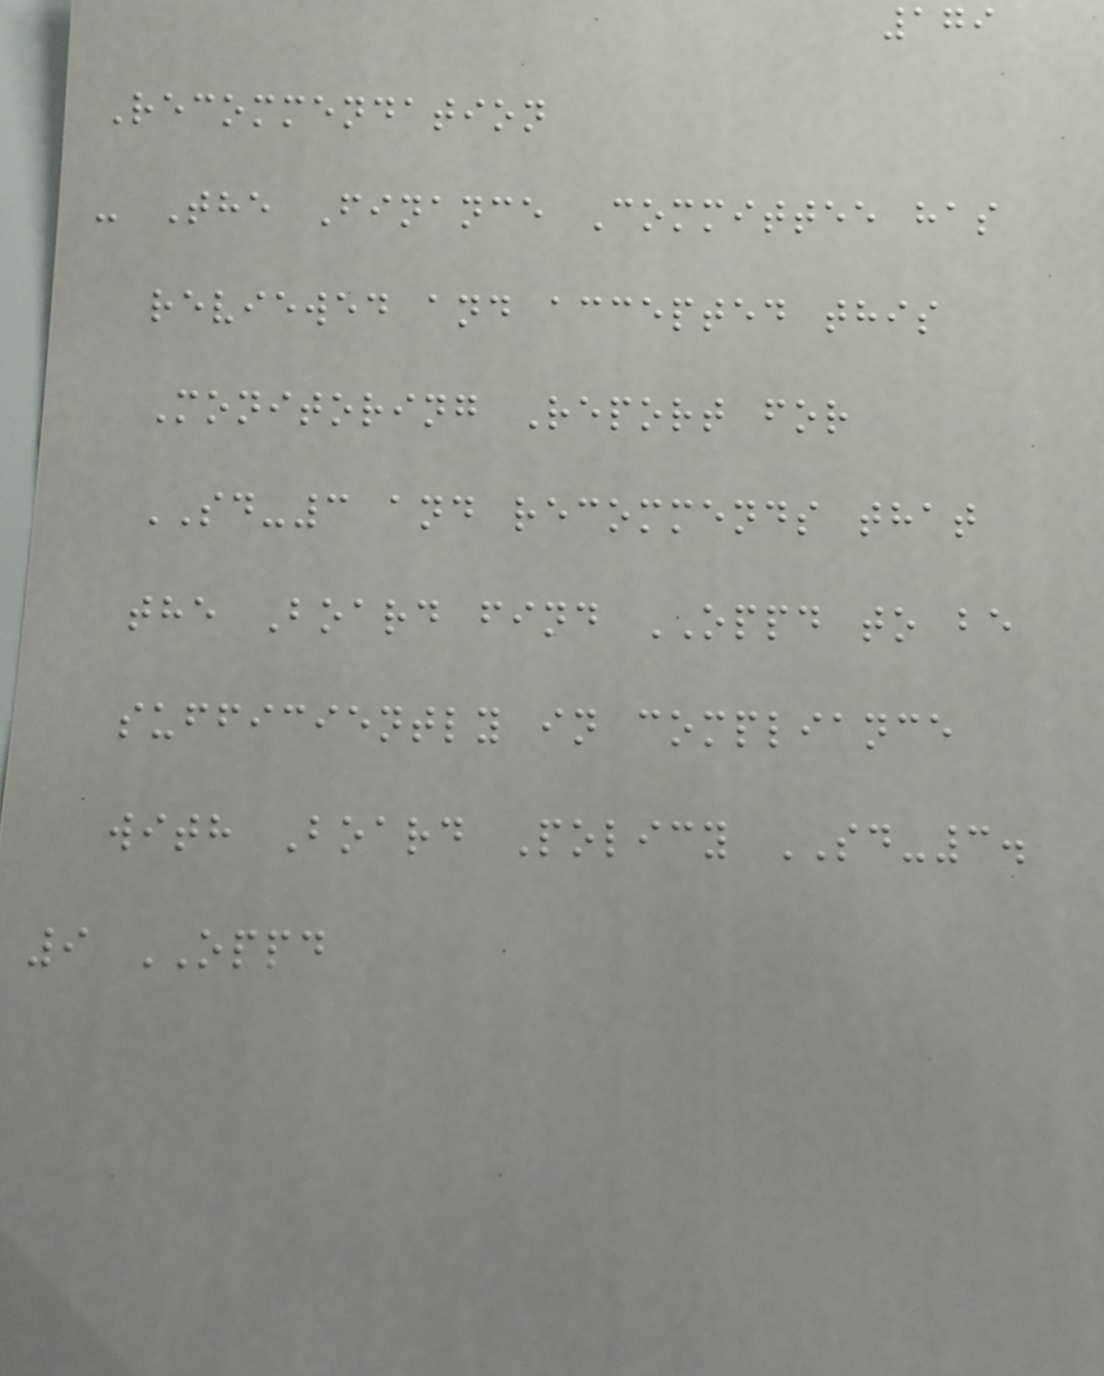179
Recommendation
- The Finance Committee has
reviewed and accepted this
Monitoring Report for
SD-3 and recommends that
the Board find OPPD to be
sufficiently in compliance
with Board Policy SD-3.
9 OPPD
